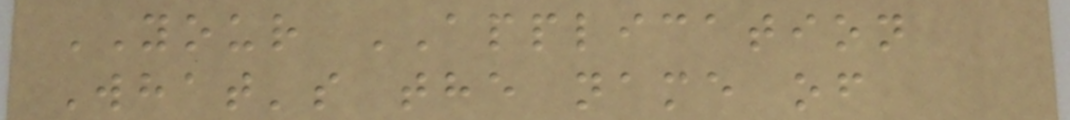YOUR APPLICATION
What's the name of
